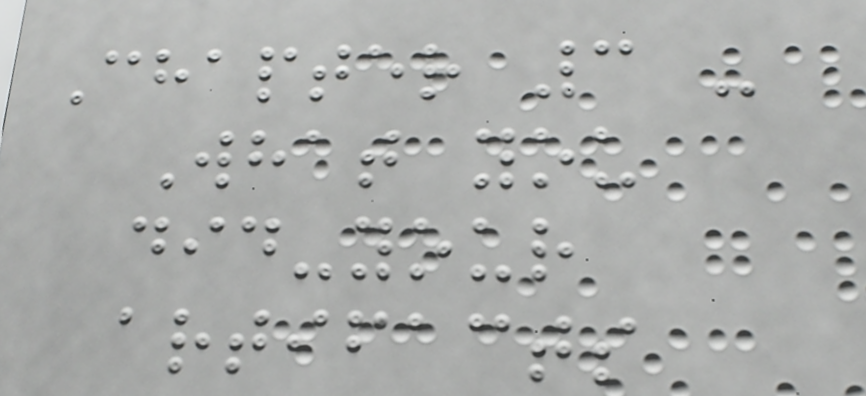Chapter 3 -
What you
did-your
artifacts
